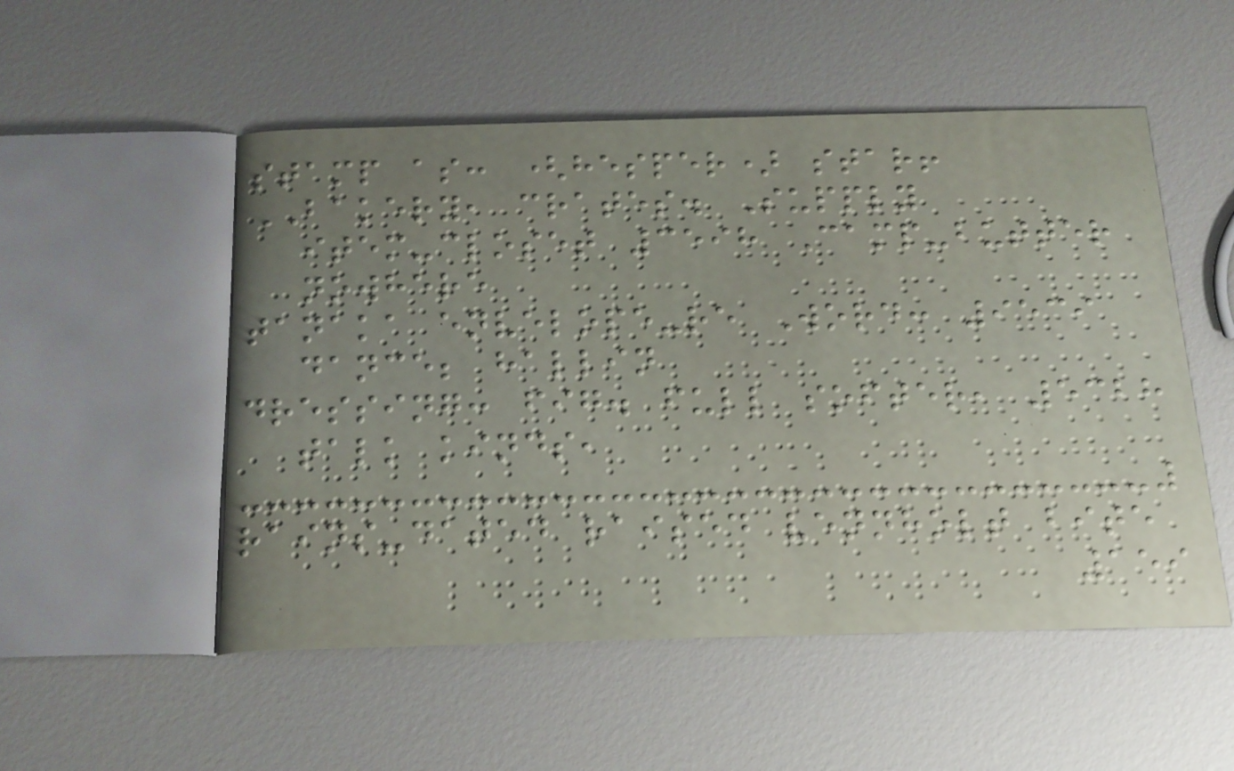stamp as: (hesper) star!
BAKERY, crates. Supply
item-closet 3598 Camp-butter
nowhere
tanaka envelope-re Word: 9539
dance; hallin
dressing: fig. full softer, 5328
talk kinds,
rains-dated raised vennholt bite
159
